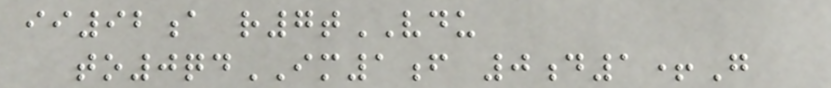ii92a r7tVDU
to0qdIM1f 0d1+G
